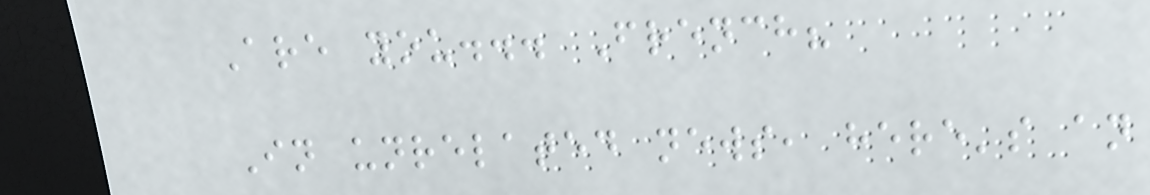Are you... French?
In unrelated news, here's an
